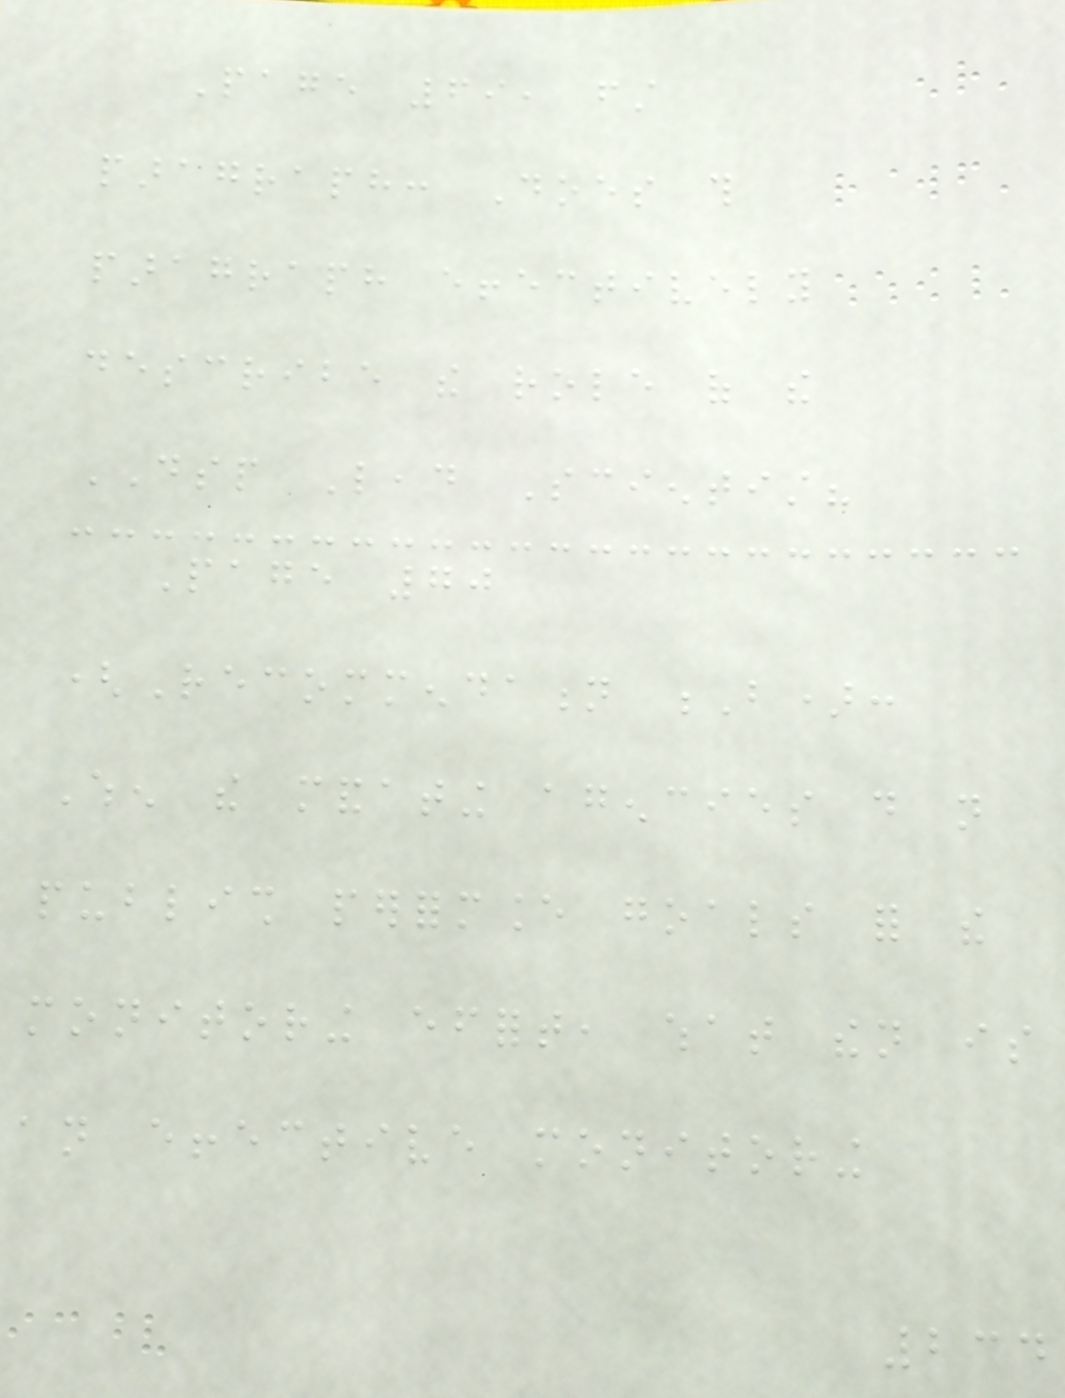Page 69, first
paragraph: Does this
paragraph effectively
describe the role of the
DSP Lead Scientist?
Page 70
(Recommendation B):
When the mandating agencies do not
publish performance goals for the
monitoring effort, what then is
an effective monitoring
234
